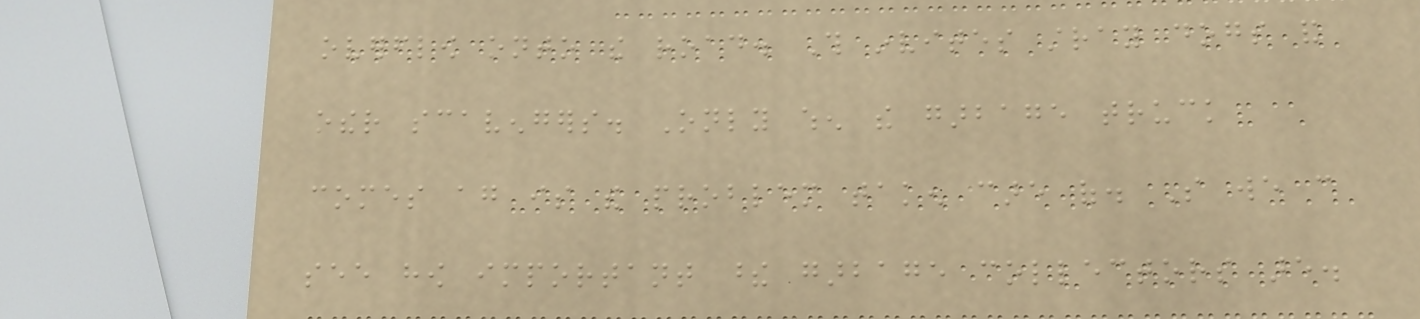overflow onto the road. This invites stray dogs and
other scavengers. Only when the garbage truck
comes again is the problem taken care of. So we can
see how important these garbage collectors are.
